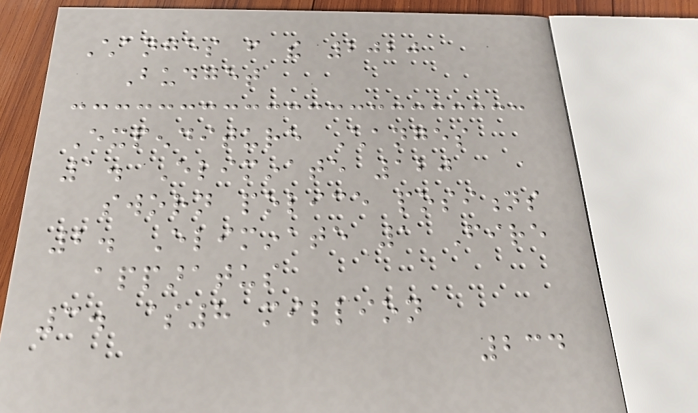Changes from the 2020
Budget
Expenditure Changes
1. Eliminate 120
sworn police positions
2. Eliminate 1 Fire
apparatus
3. $8 million
234
